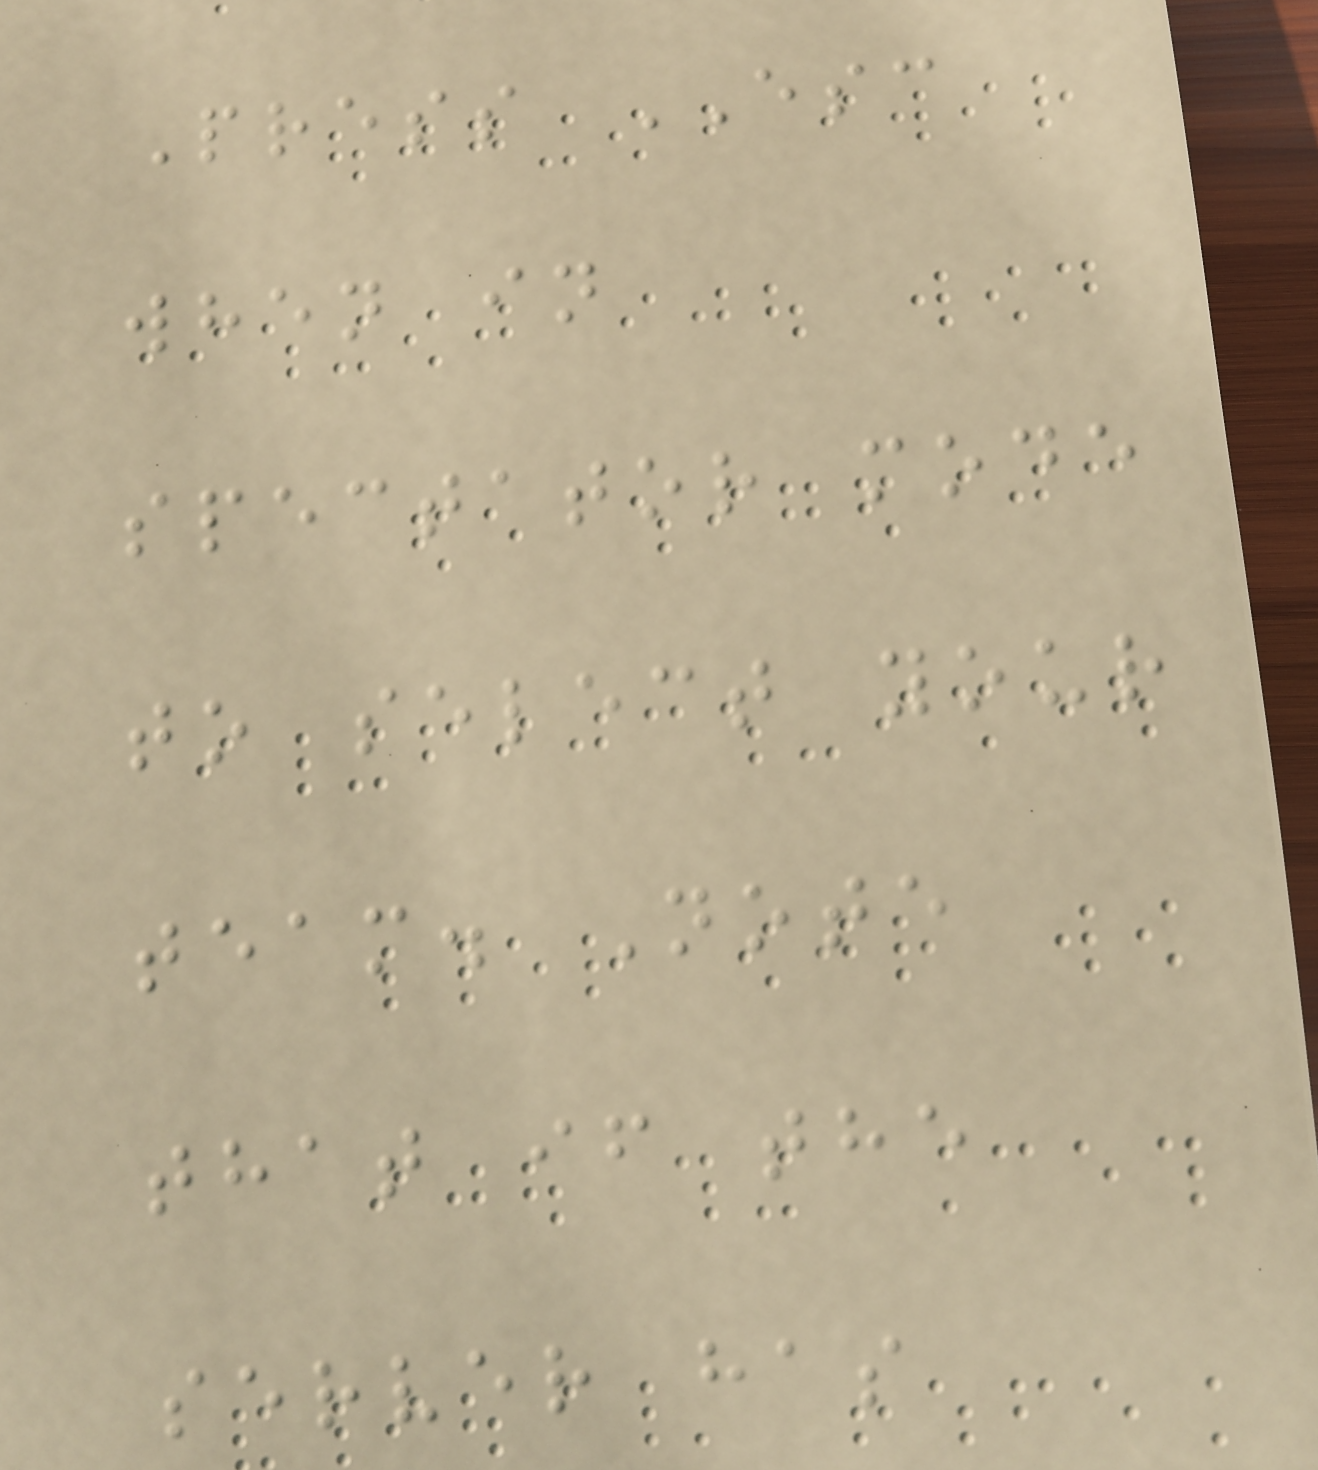Press ESC
when in
spectator mode
to select your
team. Note
that if the
server has
